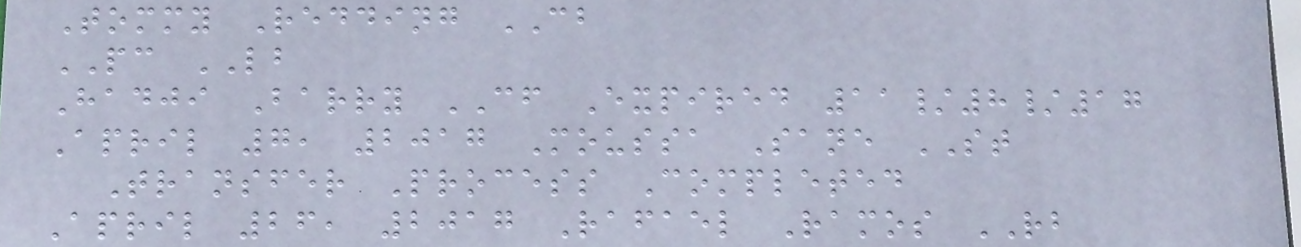Tommy Redding CB
PC LB
Hadji Barry CF Expired 11/8/17
April 7, 2017 Moussa Sane ST
Transfer Process Completed
April 26, 2017 Rafael Ramos RB
